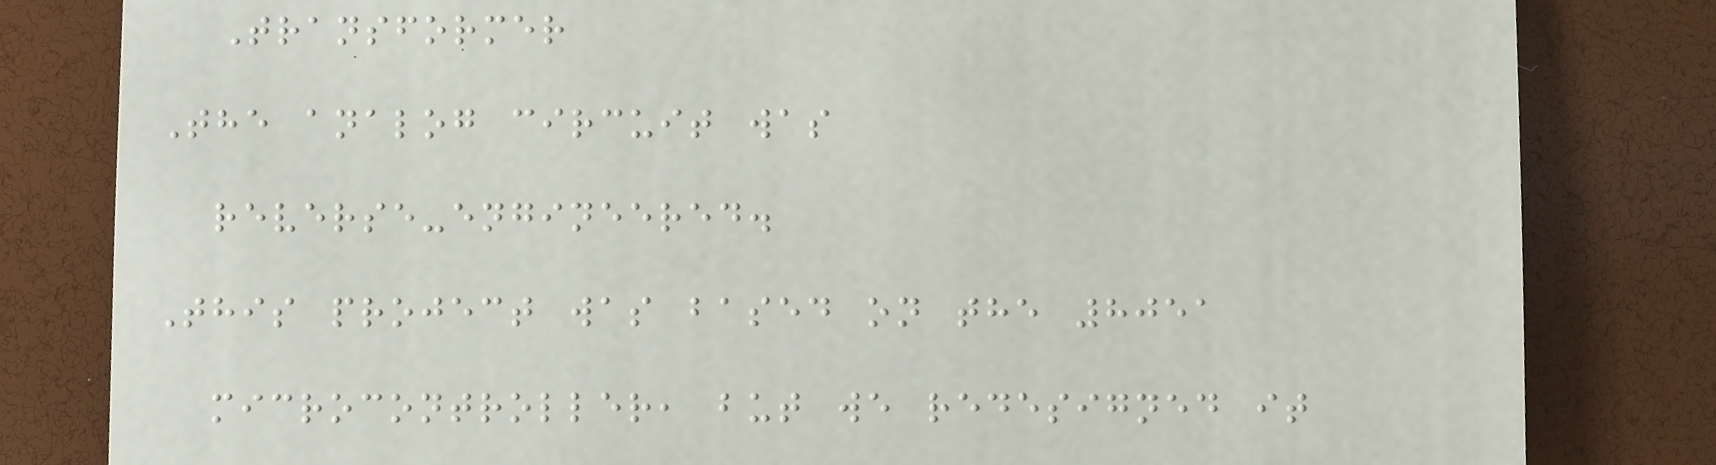Transformer
The analog circuit was
reverse-engineered.
This project was based on the 8051
microcontroller, but we redesigned it
